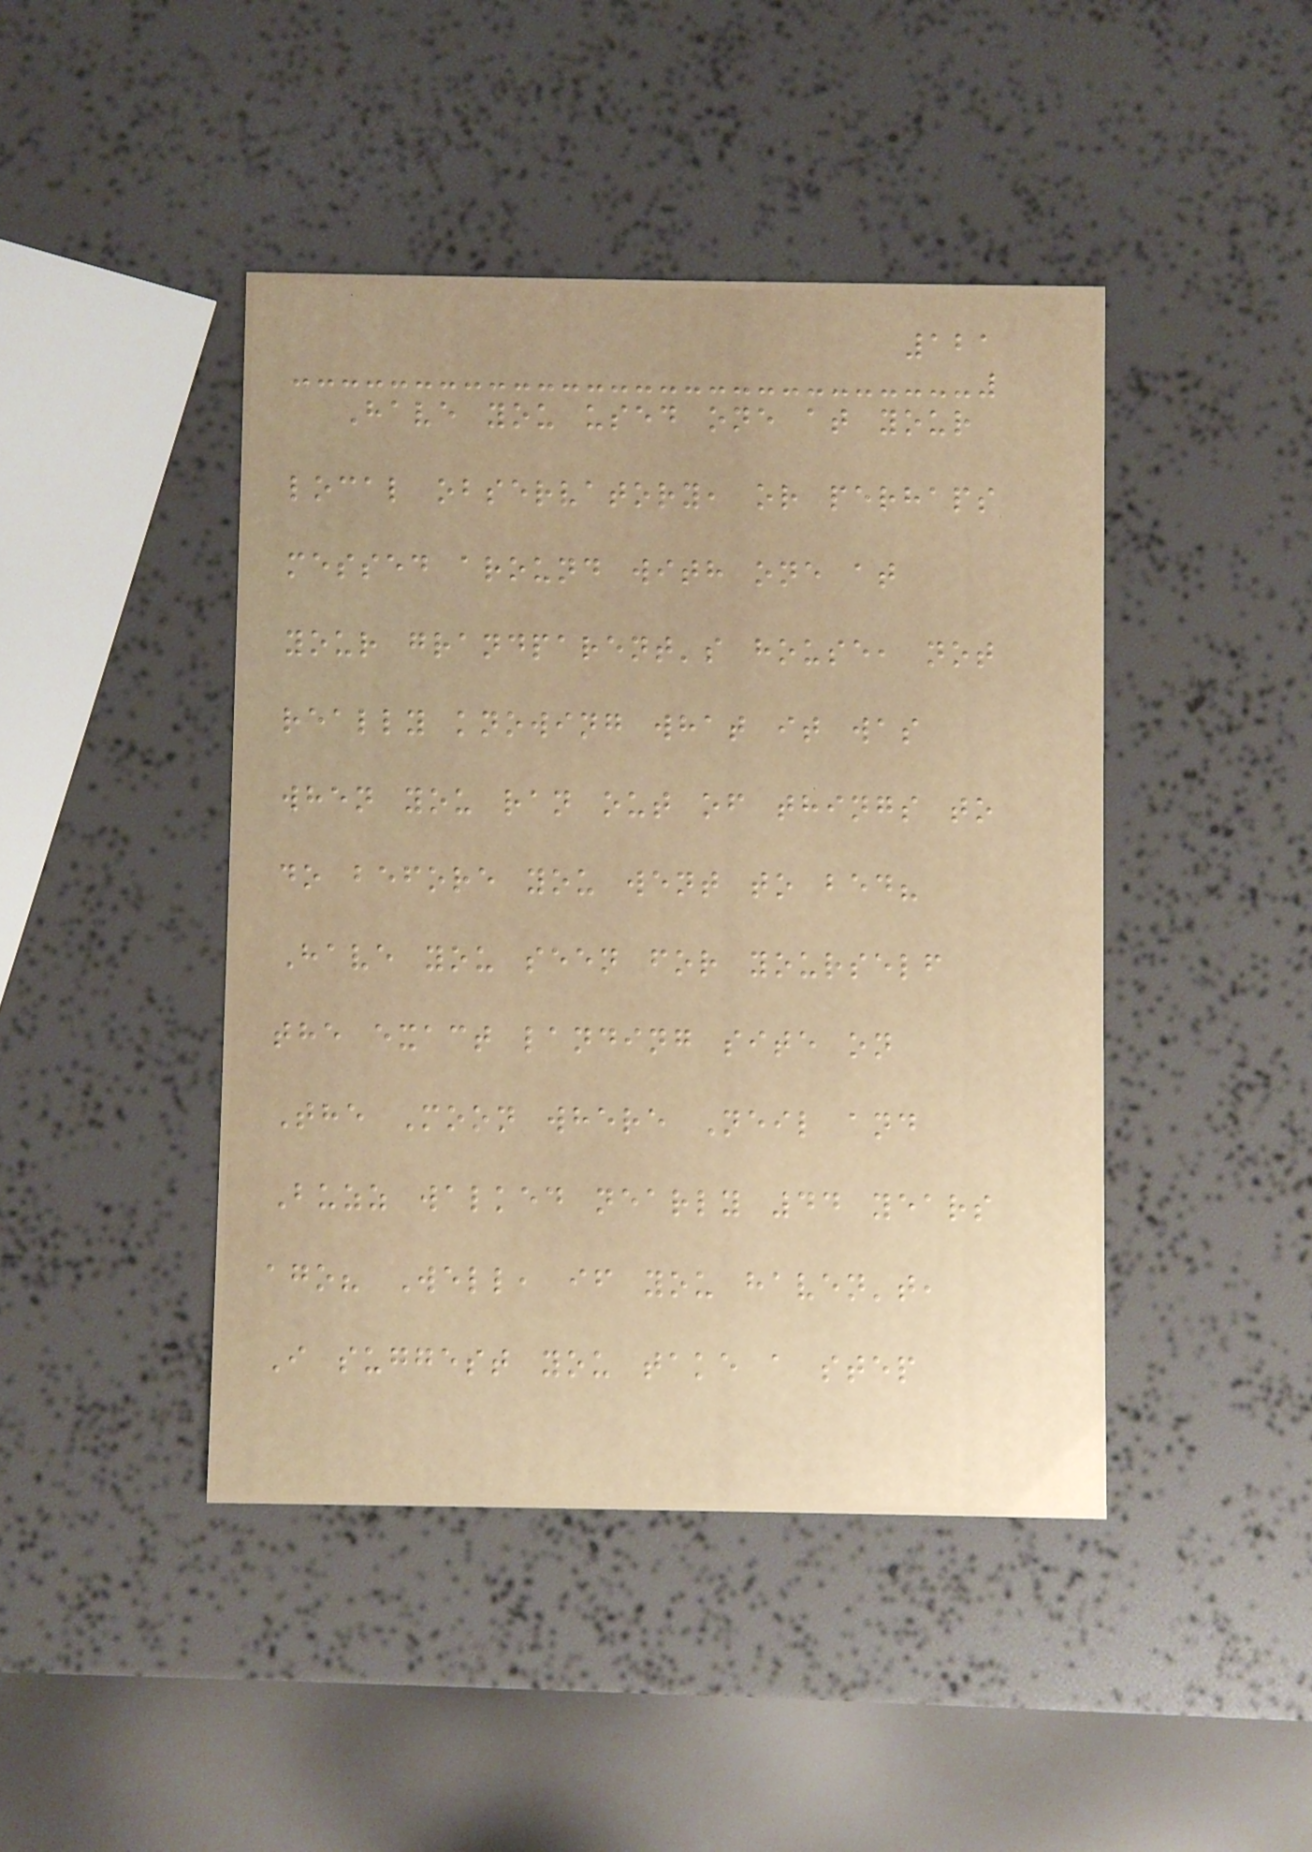121
Have you used one at your
local observatory, or perhaps
messed around with one at
your grandparent's house, not
really knowing what it was
when you ran out of things to
do before you went to bed?
Have you seen for yourself
the exact landing site on
The Moon where Neil and
Buzz walked nearly 44 years
ago? Well, if you haven't,
I suggest you take a step
